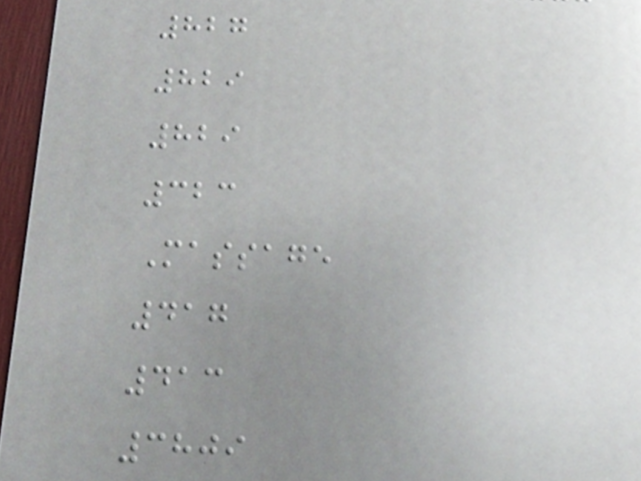827
829
829
323
Massage
417
413
3809
